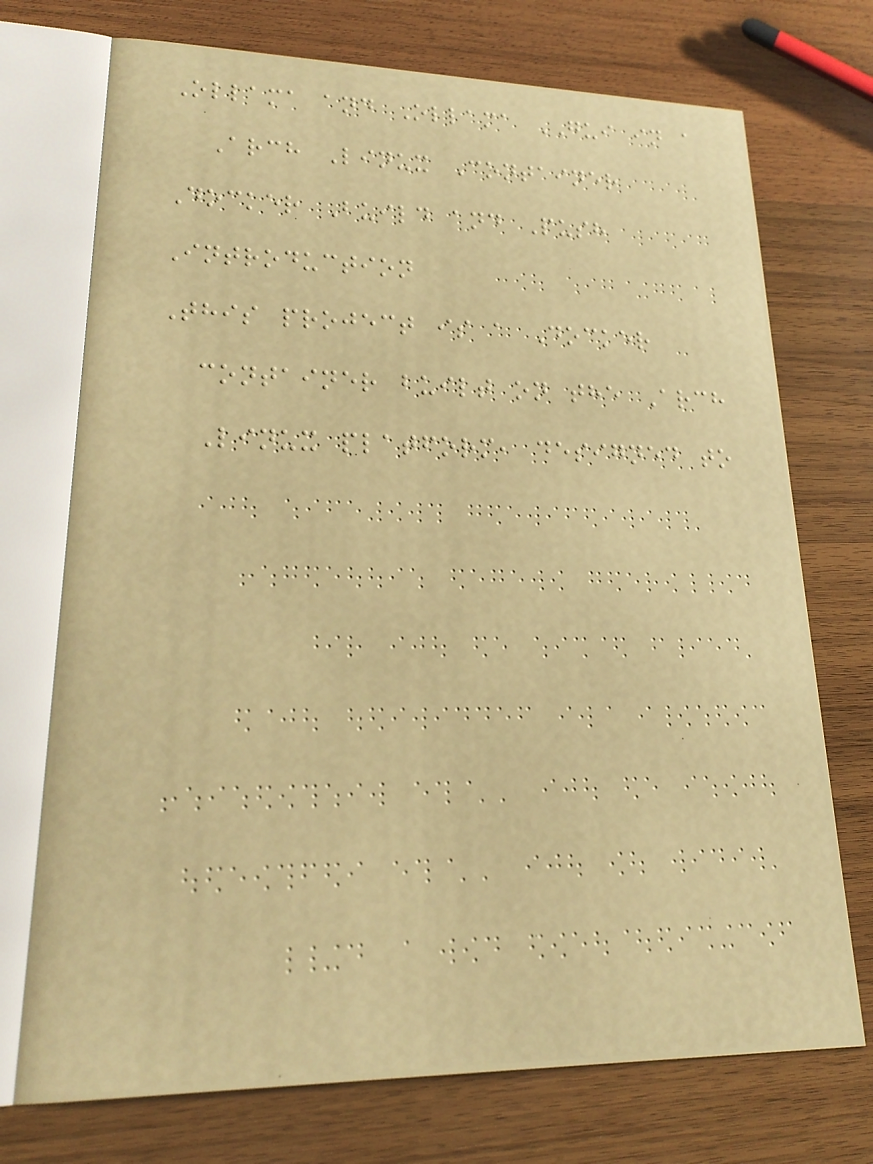Ollama and Ollama GUI in a
Arch Linux Container
Docker Build and Push
Introduction
This project is a Docker
container built on the Arch
Linux platform, designed to
